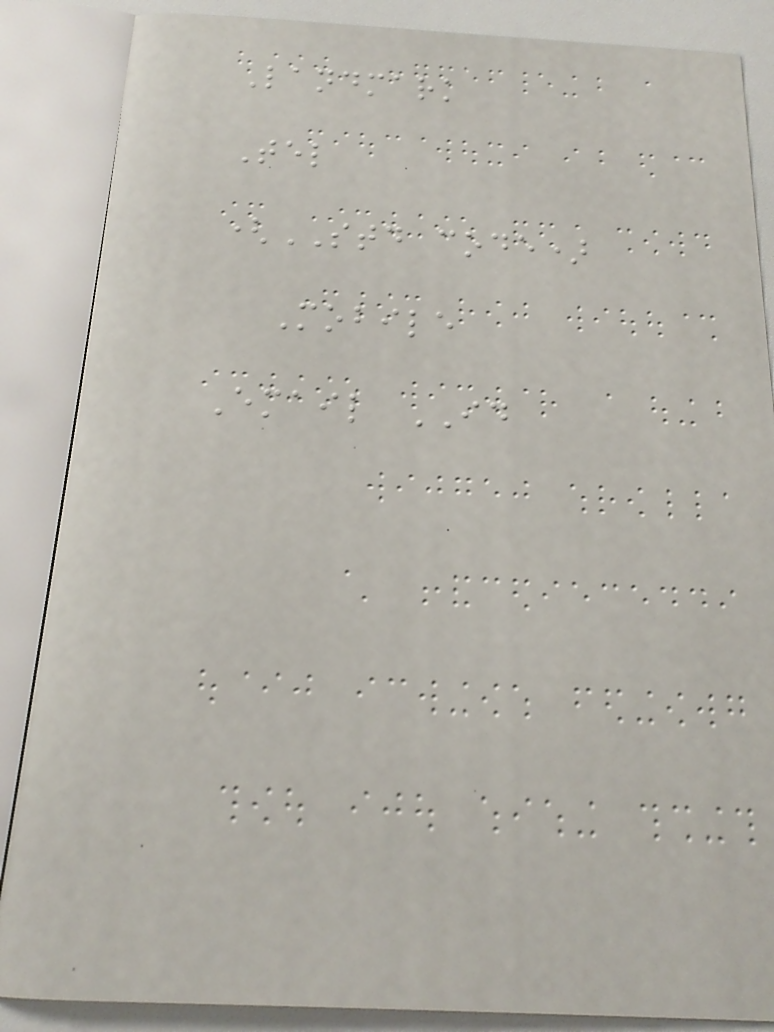Landmark
Tel
(STD code)
Mobile
Email ID
